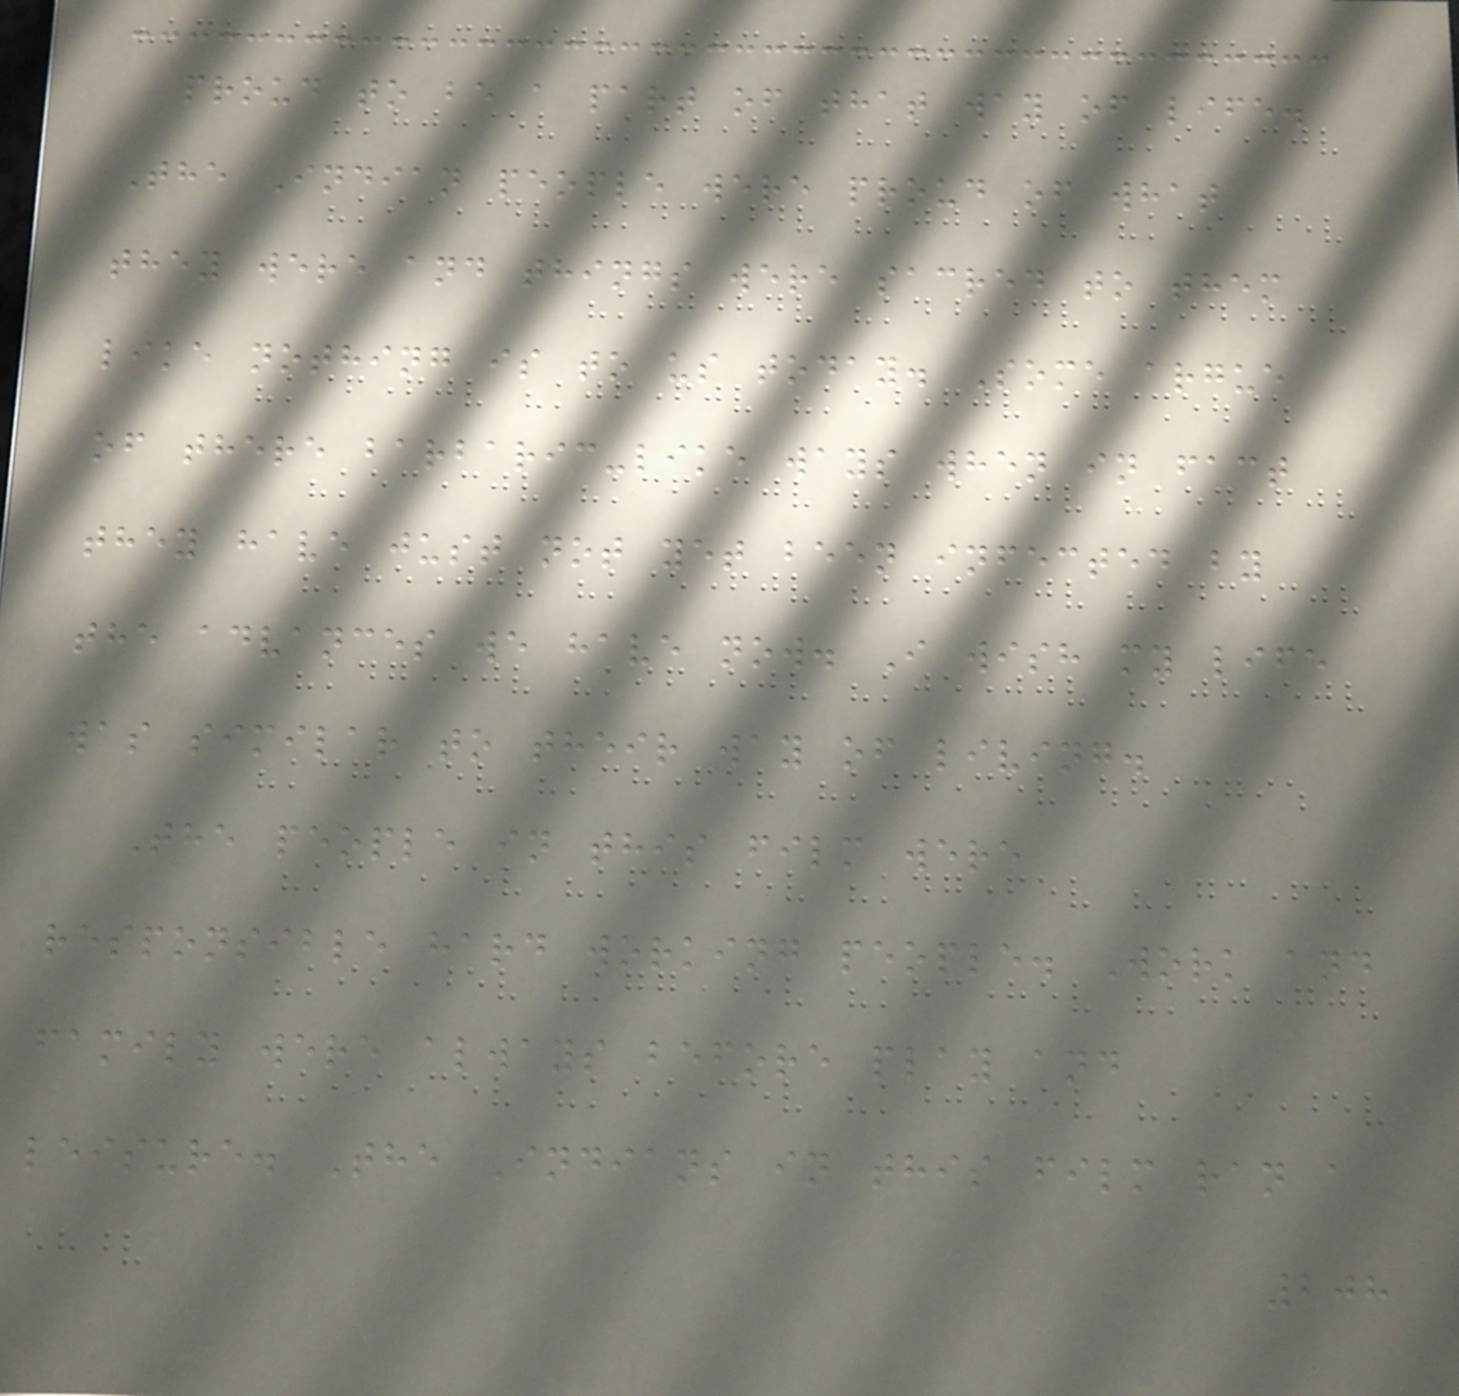proud to be a part of that way of life.
The Indian people were proud of what
they were and things were sacred to them
like nothing is to us today. Some argue
of there barbaric-like ways when in fact
they have just not yet been infected by
the advances we have now. I wish my life
was similar to their way of living.
The people in this film were
responsible hard working people. Work and
family were always before play and
leisure. The Indians in this film ran a
208
